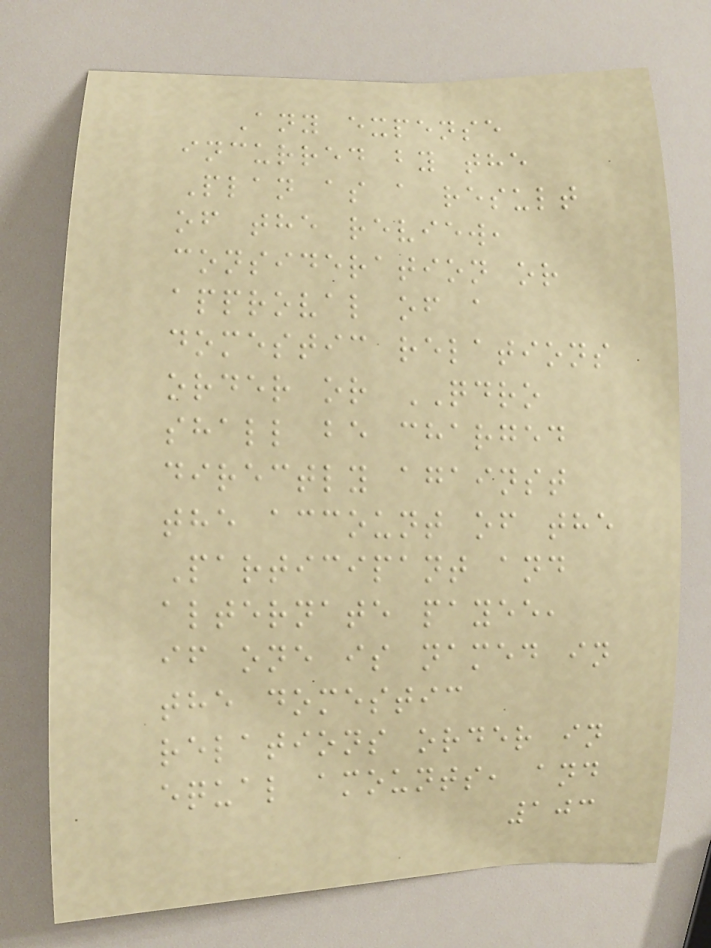Any expense
incurred by the
Plan as a result
of the review,
consideration or
approval of a
domestic relations
order or QDRO
shall be charged
directly against
the account of the
Participant and
alternate payee,
if one is named in
the domestic
relations order in
equal amounts, and
103
